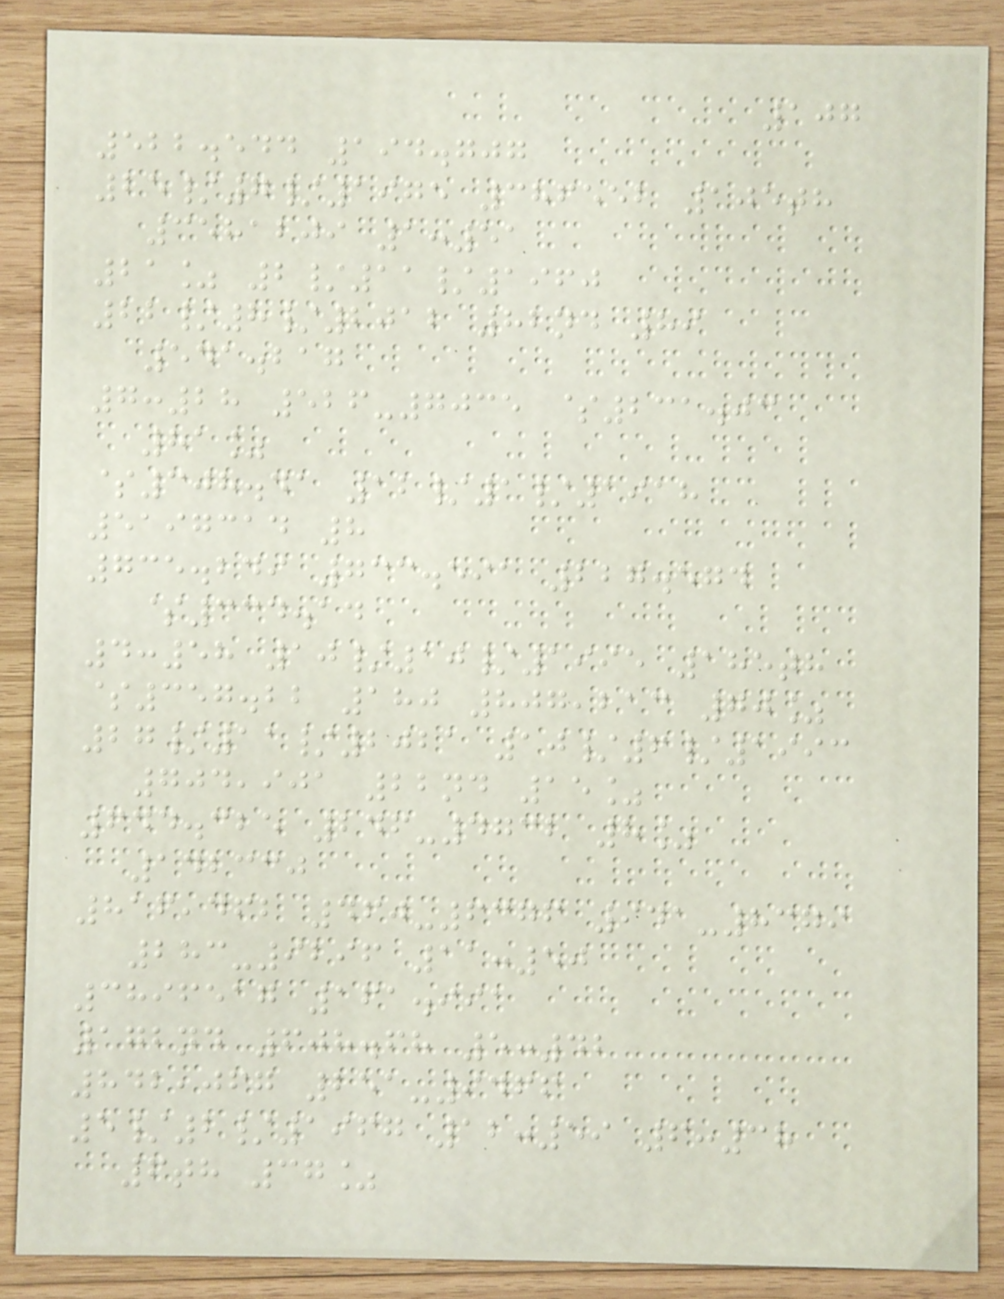107
522.544 194.707
25/7/1975 386552 105th
3581209 1:51
21% 2/11/1960
22/8/2012 82nd 89
541.217
7:28 526-7035 $231.03
81%
$308.41 12/1/1918
5197314 8
735.249 733.591 227.574
$334.14
4:58 10/10/1995 185th
$357.22 180 807,213 70%
27/11/2021 10/6/1993
704,901 22nd 15%
644.325 246-4732 8%
142330
816,462 460-6376 941-8379
283-9296 11:50
3896517 161.991
172nd 608.68 5:42
842,067 251-9466
5/2/1967 12:59 6:38
6th 37%
